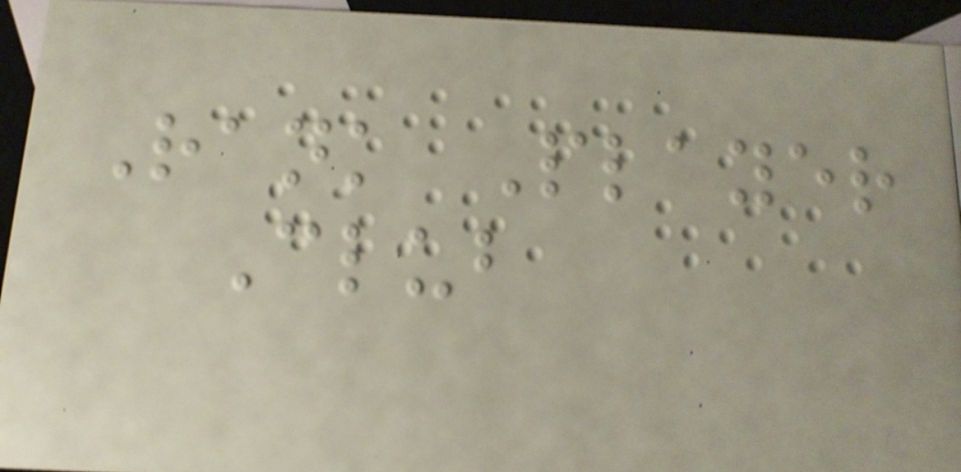Rank Player
Club
